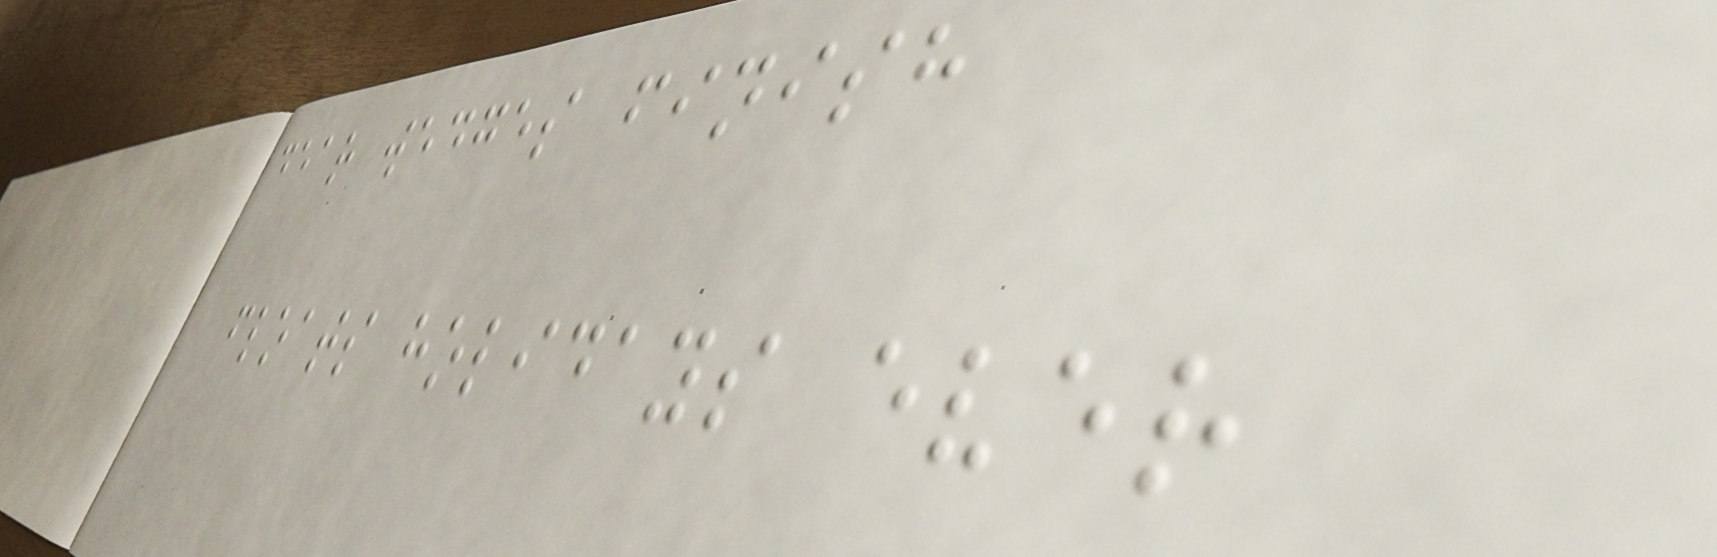dear wedges finish
floats holidays ever
